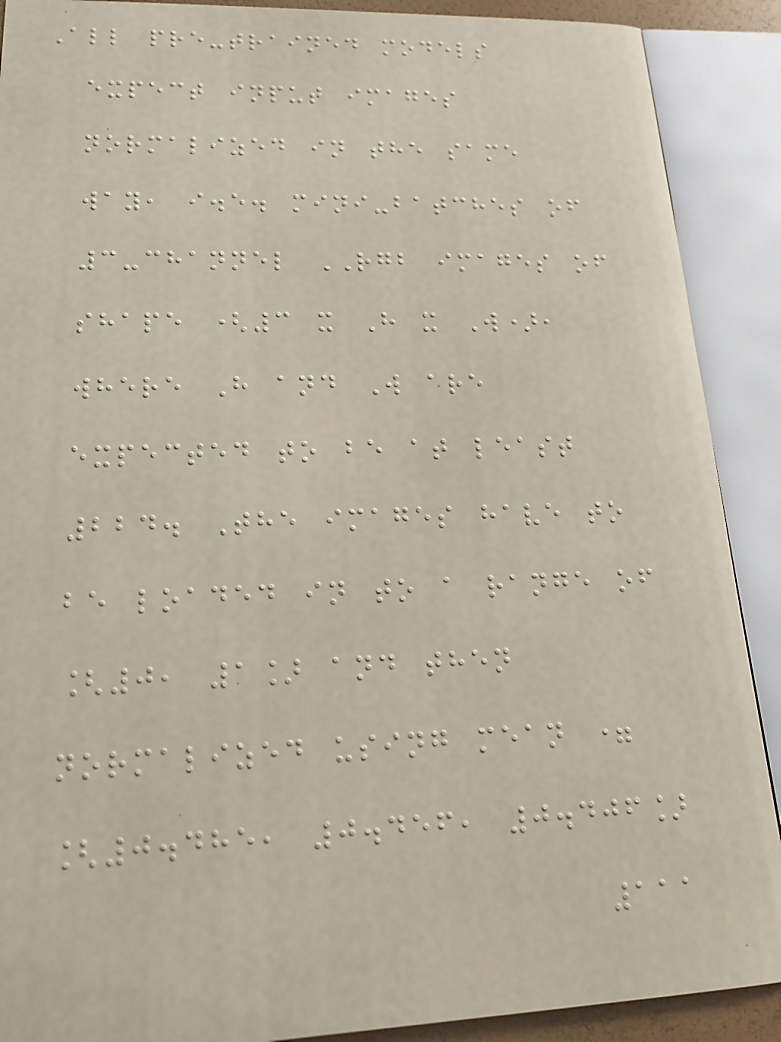All pre-trained models
expect input images
normalized in the same
way, i.e. mini-batches of
3-channel RGB images of
shape (3 x H x W),
where H and W are
expected to be at least
224. The images have to
be loaded in to a range of
[0, 1] and then
normalized using mean =
[0.485, 0.456, 0.406]
111
